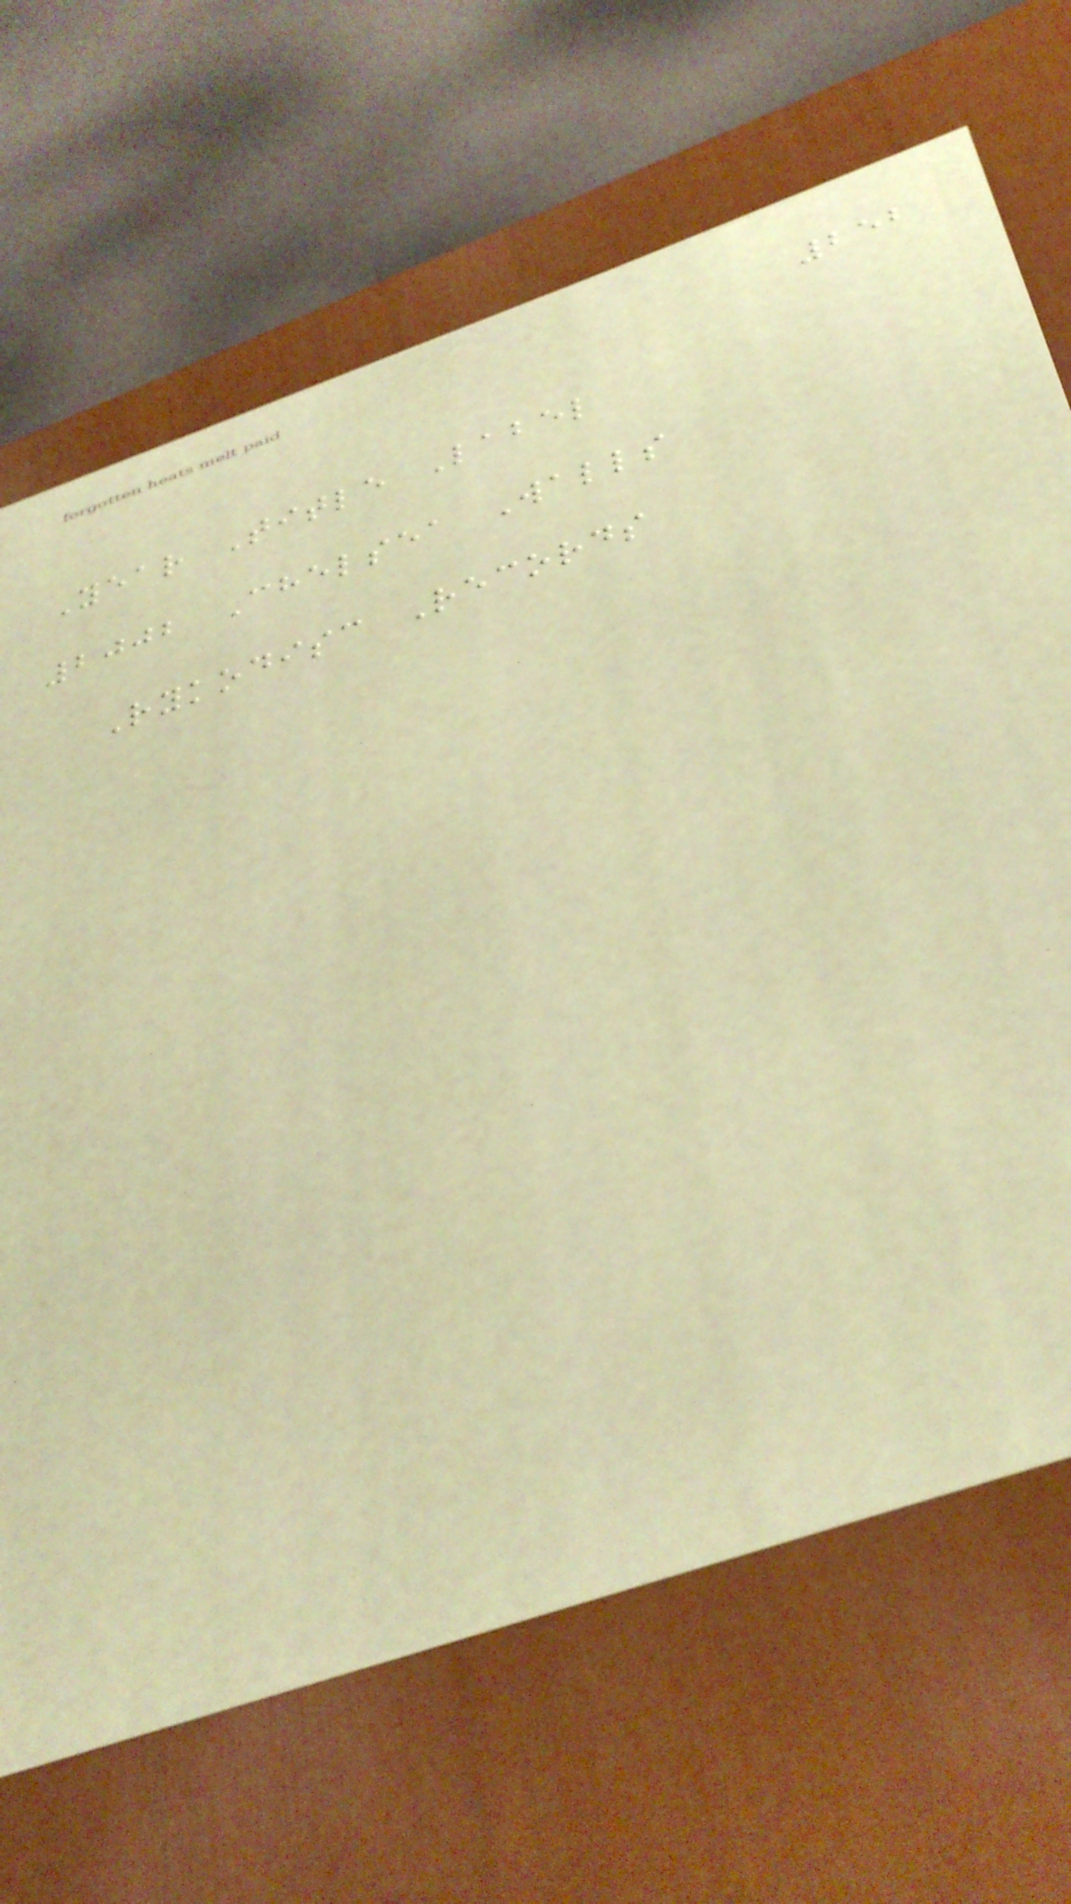252
Year Title Label
2002 Chelsea Walls
Rykodisc Records
